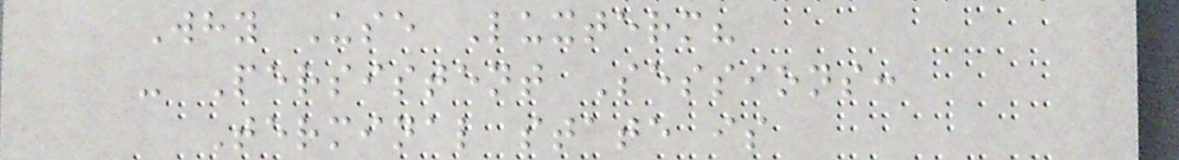Why Use Luxterm?
- Persistent Sessions:
Terminal state is
